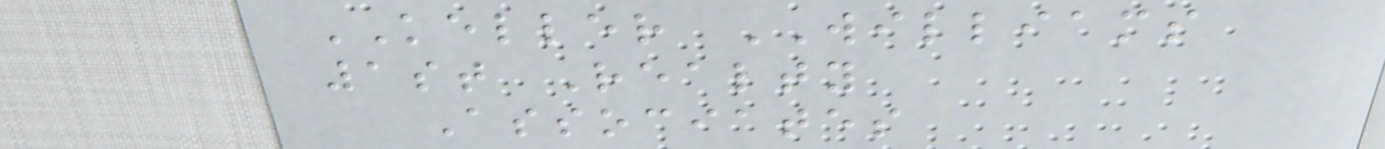KELLER WILLIAMS
1st Realty
Associates
